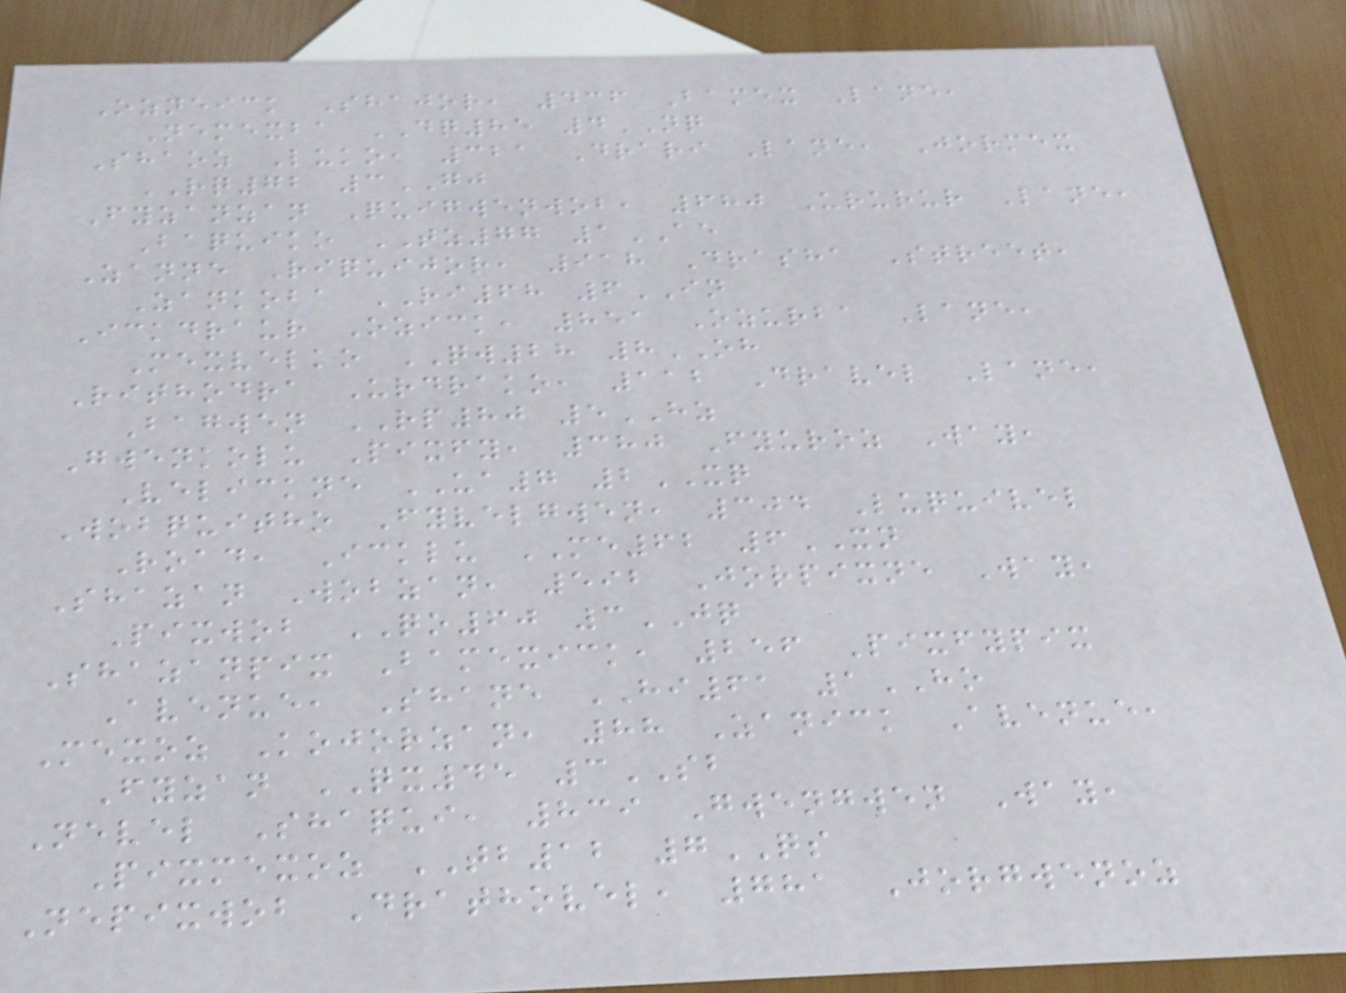Ozneick Shajor, 436 Bamex Lane,
Nemexba DQ85 4NQ
Shaoz Luko, 321 Drari Lane, Jormex
RQ72 3GJ
Fyzanzan Quigwenwob, 680 Ururur Lane,
Baquiko TZ77 1AE
Zanne Riquijor, 918 Drasha Street,
Zankoba RI68 6IN
Ickdraur Ozick, 851 Ozurba Lane,
Mexvelko QW28 8OH
Rithodra Urdrako, 112 Dravel Lane,
Bagwen RP80 5HZ
Gwenkolu Pixfy, 380 Fyuroz Way,
Velickne UA7 2XQ
Wobquitho Fyvelgwen, 304 Luquivel
Road, Icklu ME62 6XN
Shazan Wobzan, 592 Jorpixne Way,
Pixwob QO60 3JQ
Shazanpix Bamexick, 256 Pixfypix
Avenue, Shane HI61 1HO
Mexoz Kojorzan, 88 Zanick Avenue,
Fyzan QX45 3SB
Nevel Shaqui, 839 Gwengwen Way,
Pixmexoz TB12 7QS
Nepixwob Drathovel, 781 Jorgwenoz
